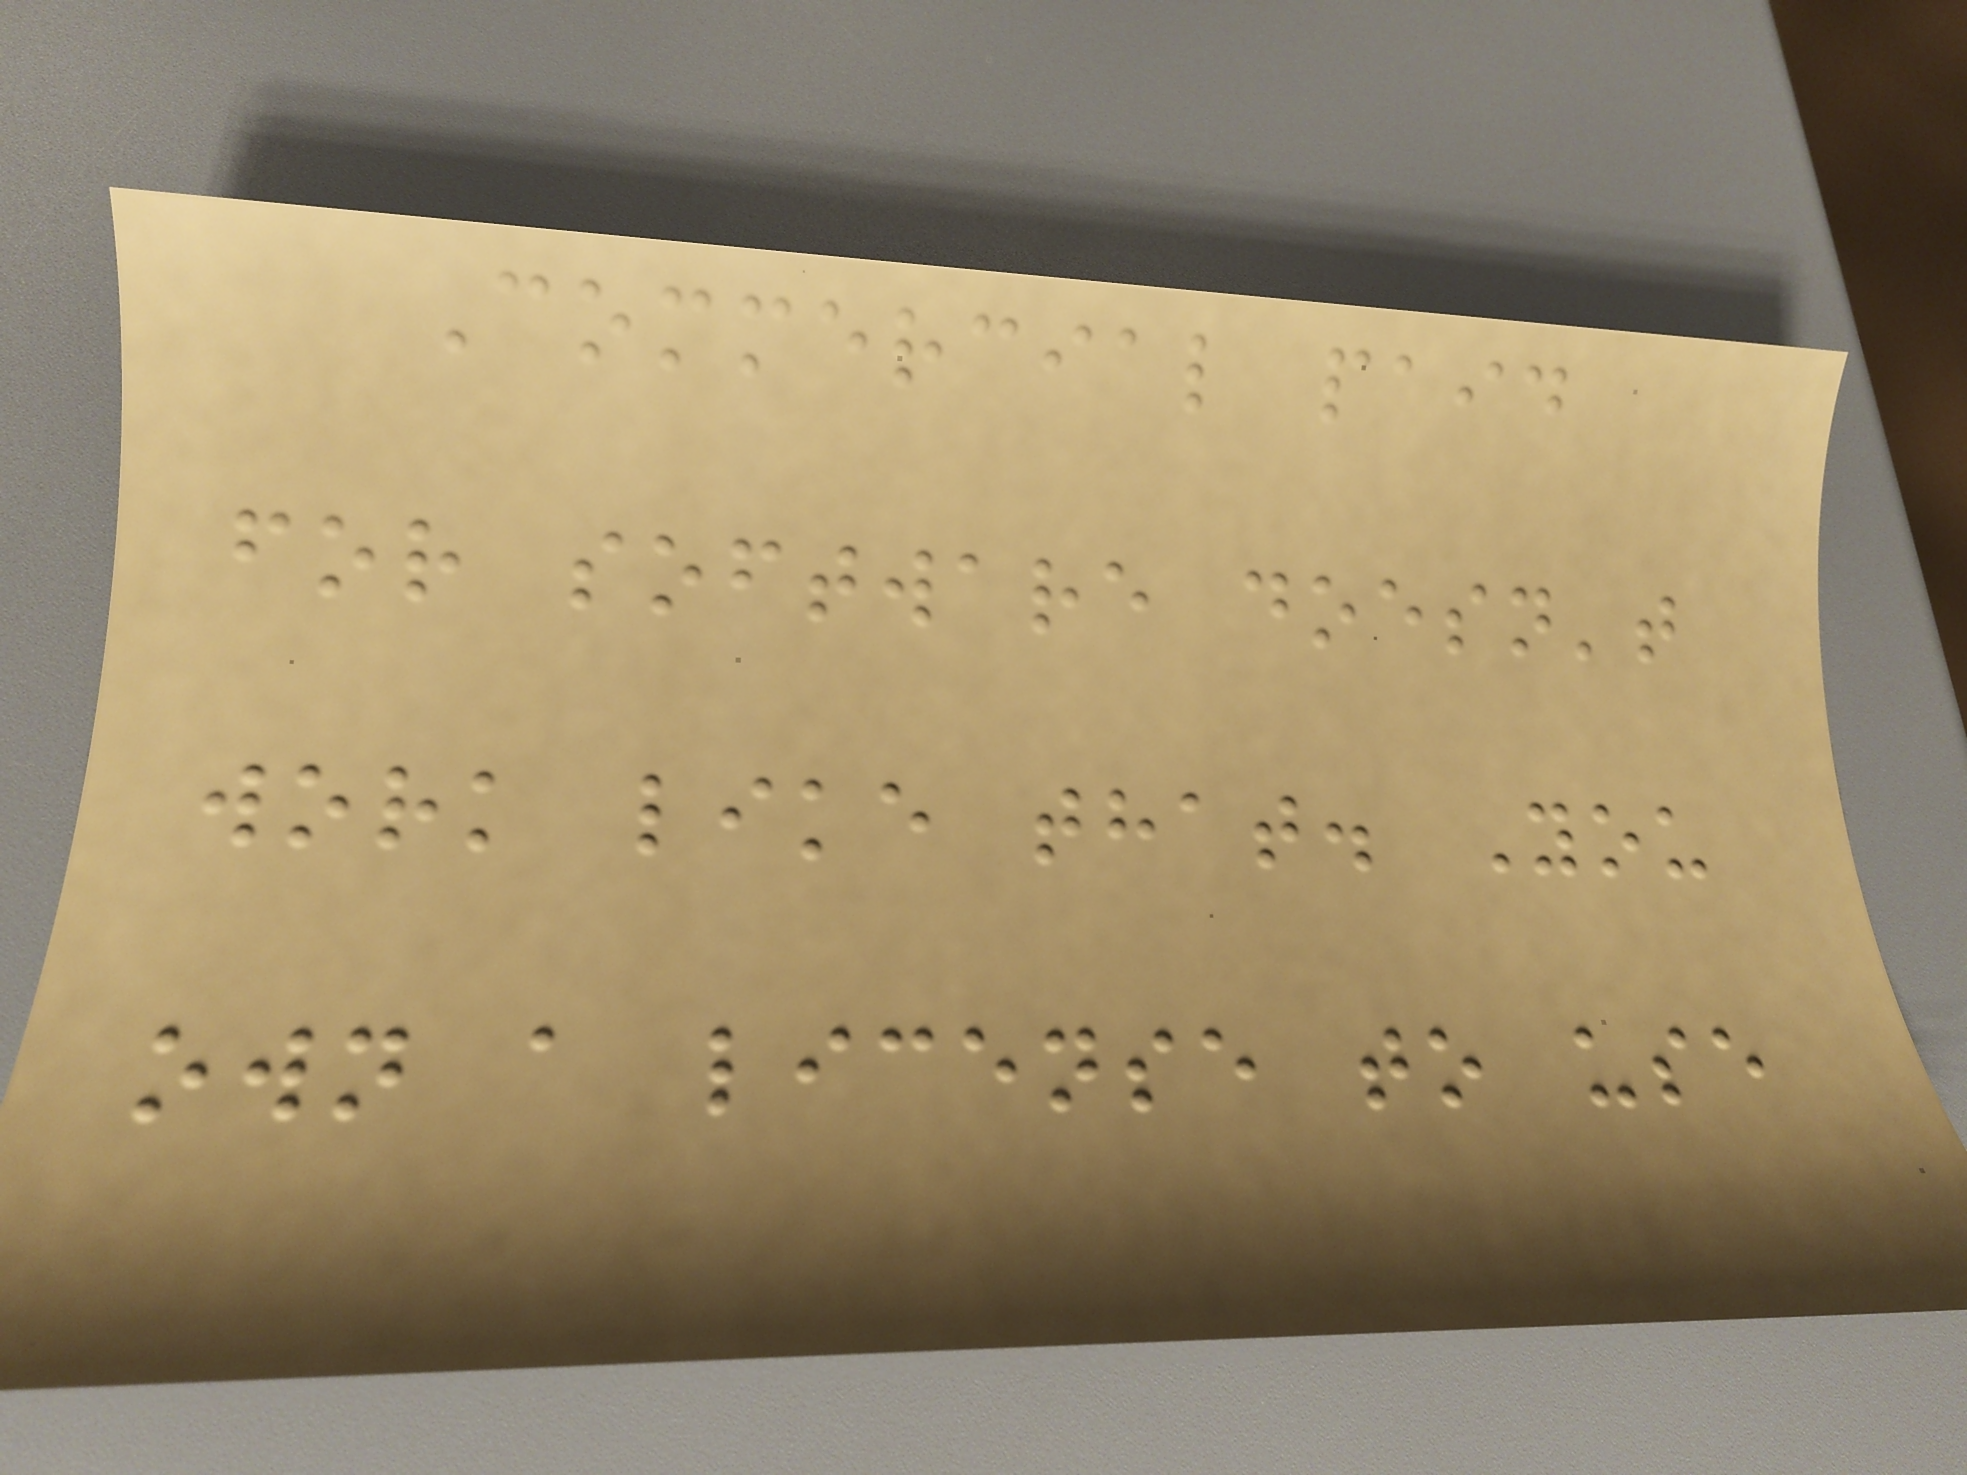Commercial paid
for software doesn't
work like that. You
own a license to use
